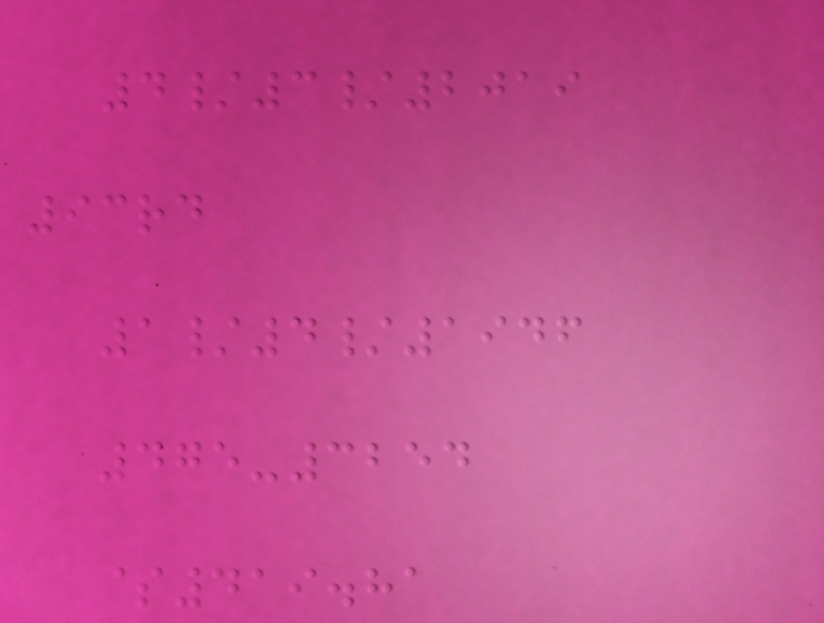4/3/2019
93rd
1/4/1946
475-3254
$419.81
